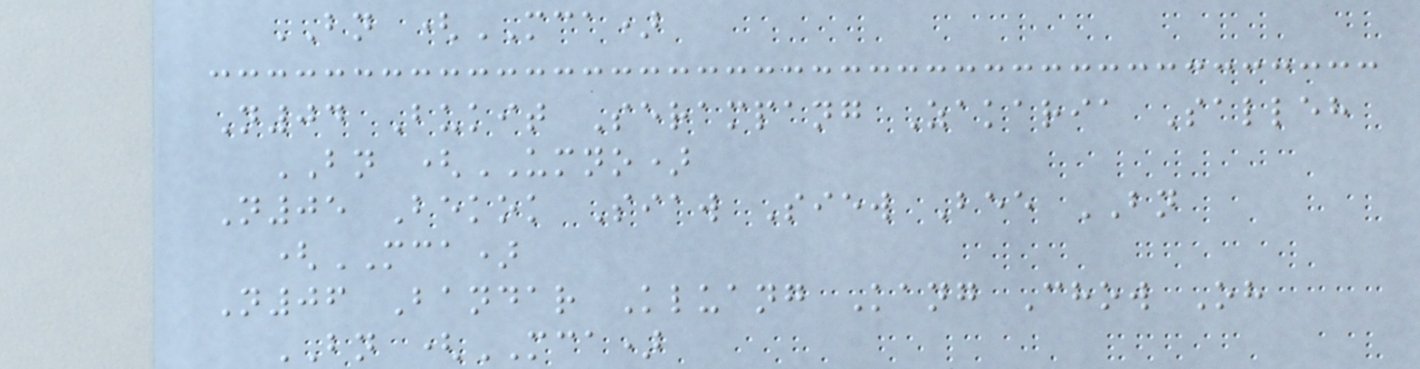BN (MCA)
N04 Bukit Serampang Zakaria Salleh
BN (UMNO)
N05 Bekok Siaw Siew Bee BN
(MCA)
N06 Bandar Kluang Kang Chow Oh
BN (MCA)
